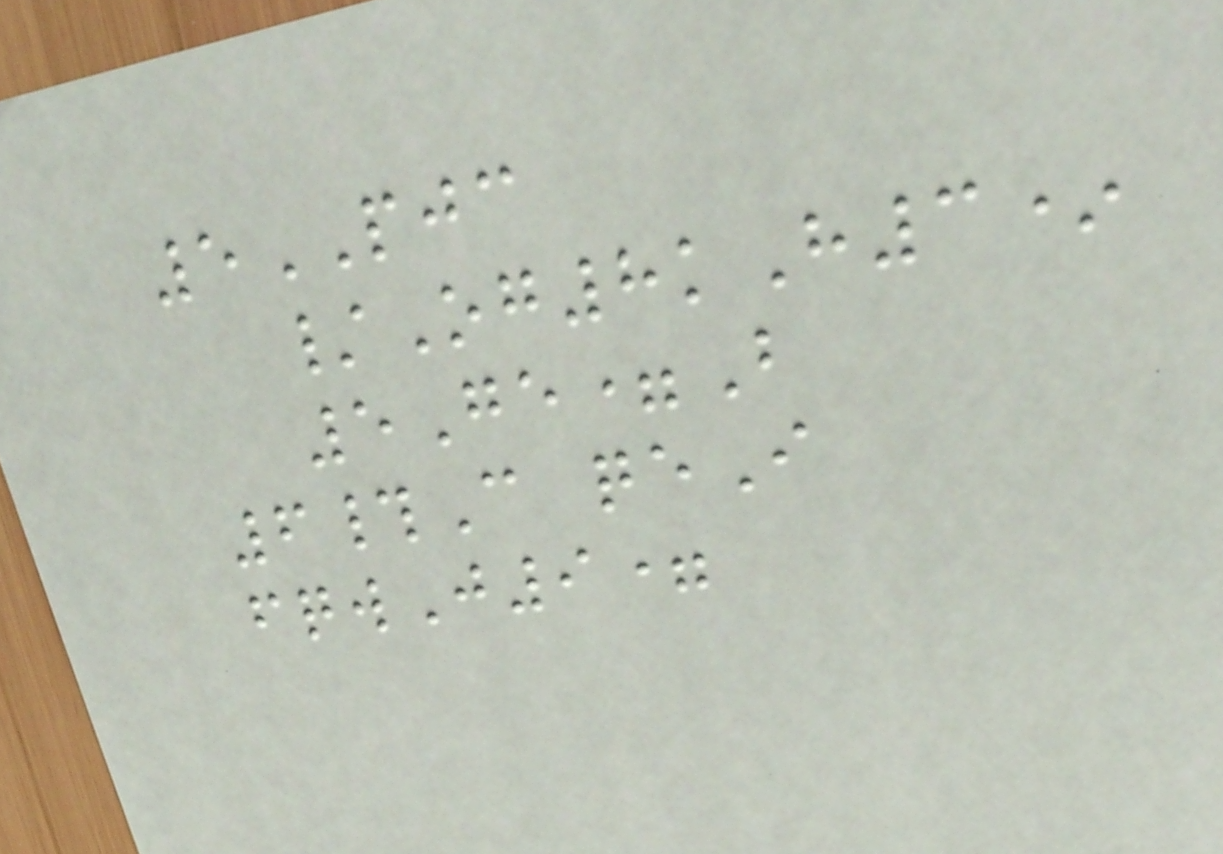5PJC
/Og8kH3*
5Ge=B
6#C qeI
fqwJ9=
